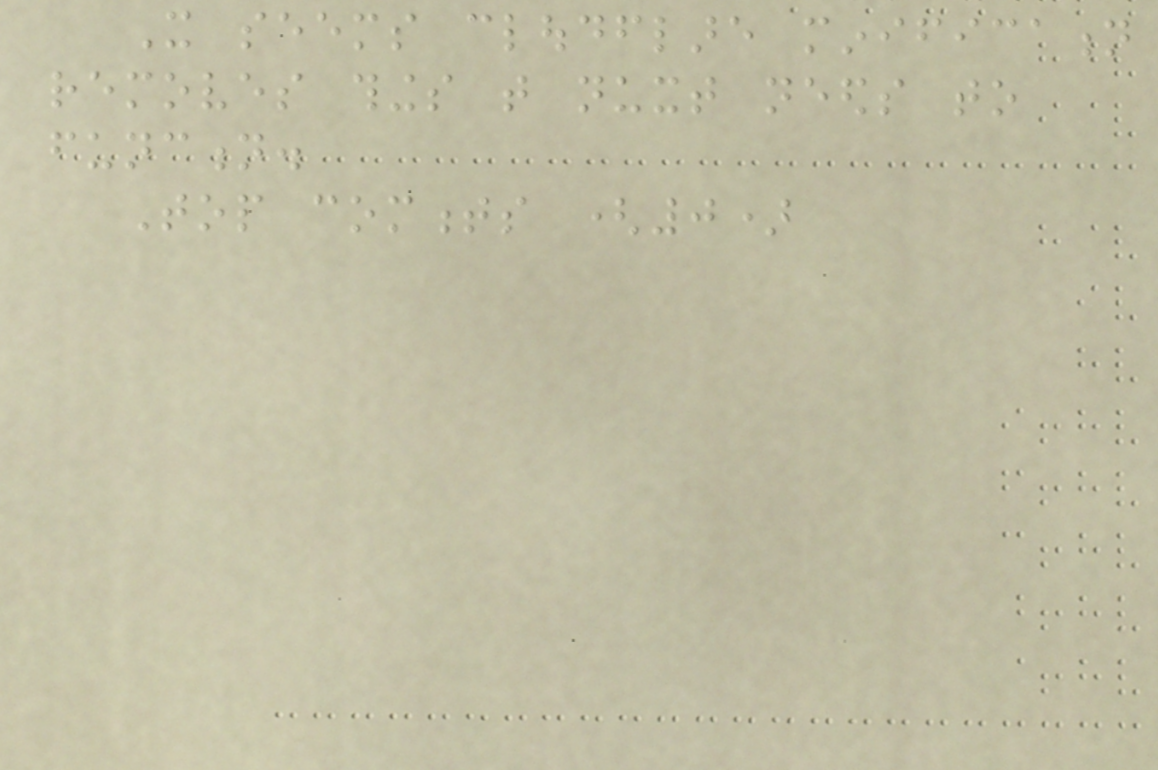It seems cloudflare minification
removes things that nuxt needs to
function.
Top comments (0)
